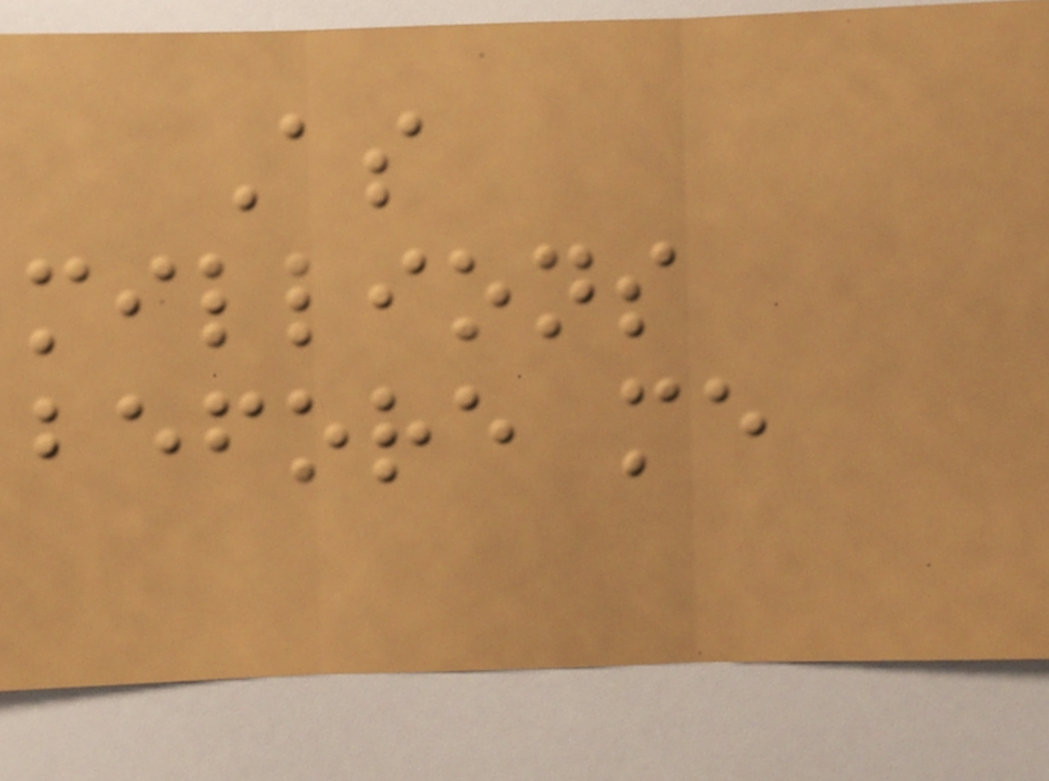As
millions
before me
